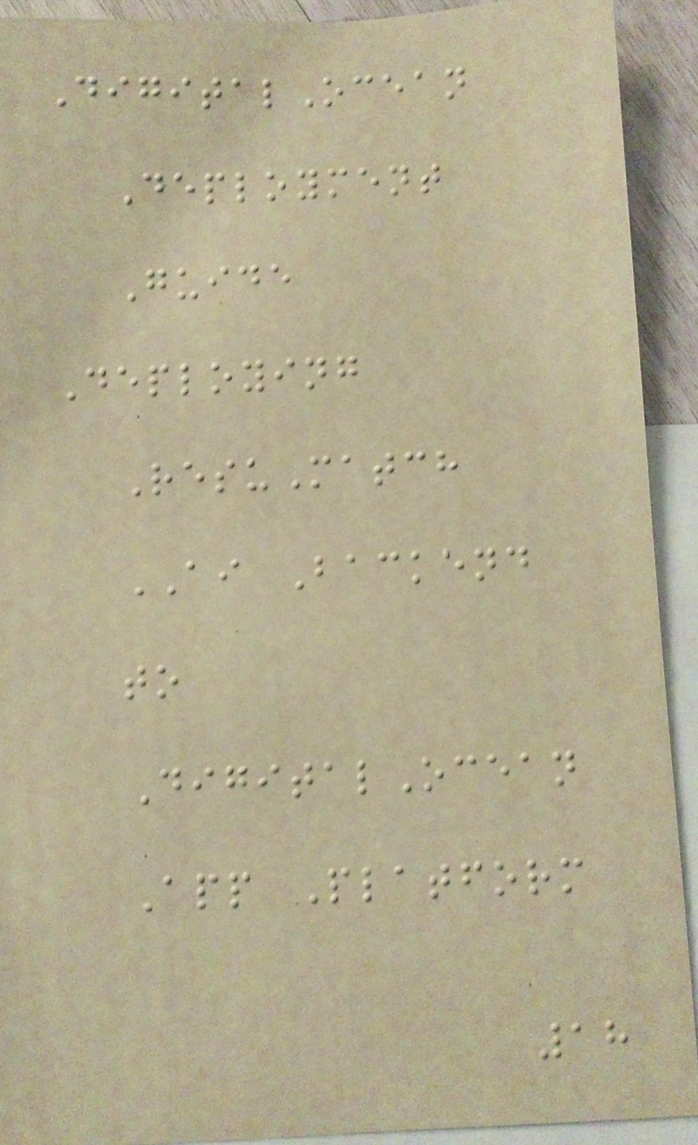DigitalOcean
Deployment
Guide
Deploying
ResuMatch
AI Backend
to
DigitalOcean
App Platform
18
